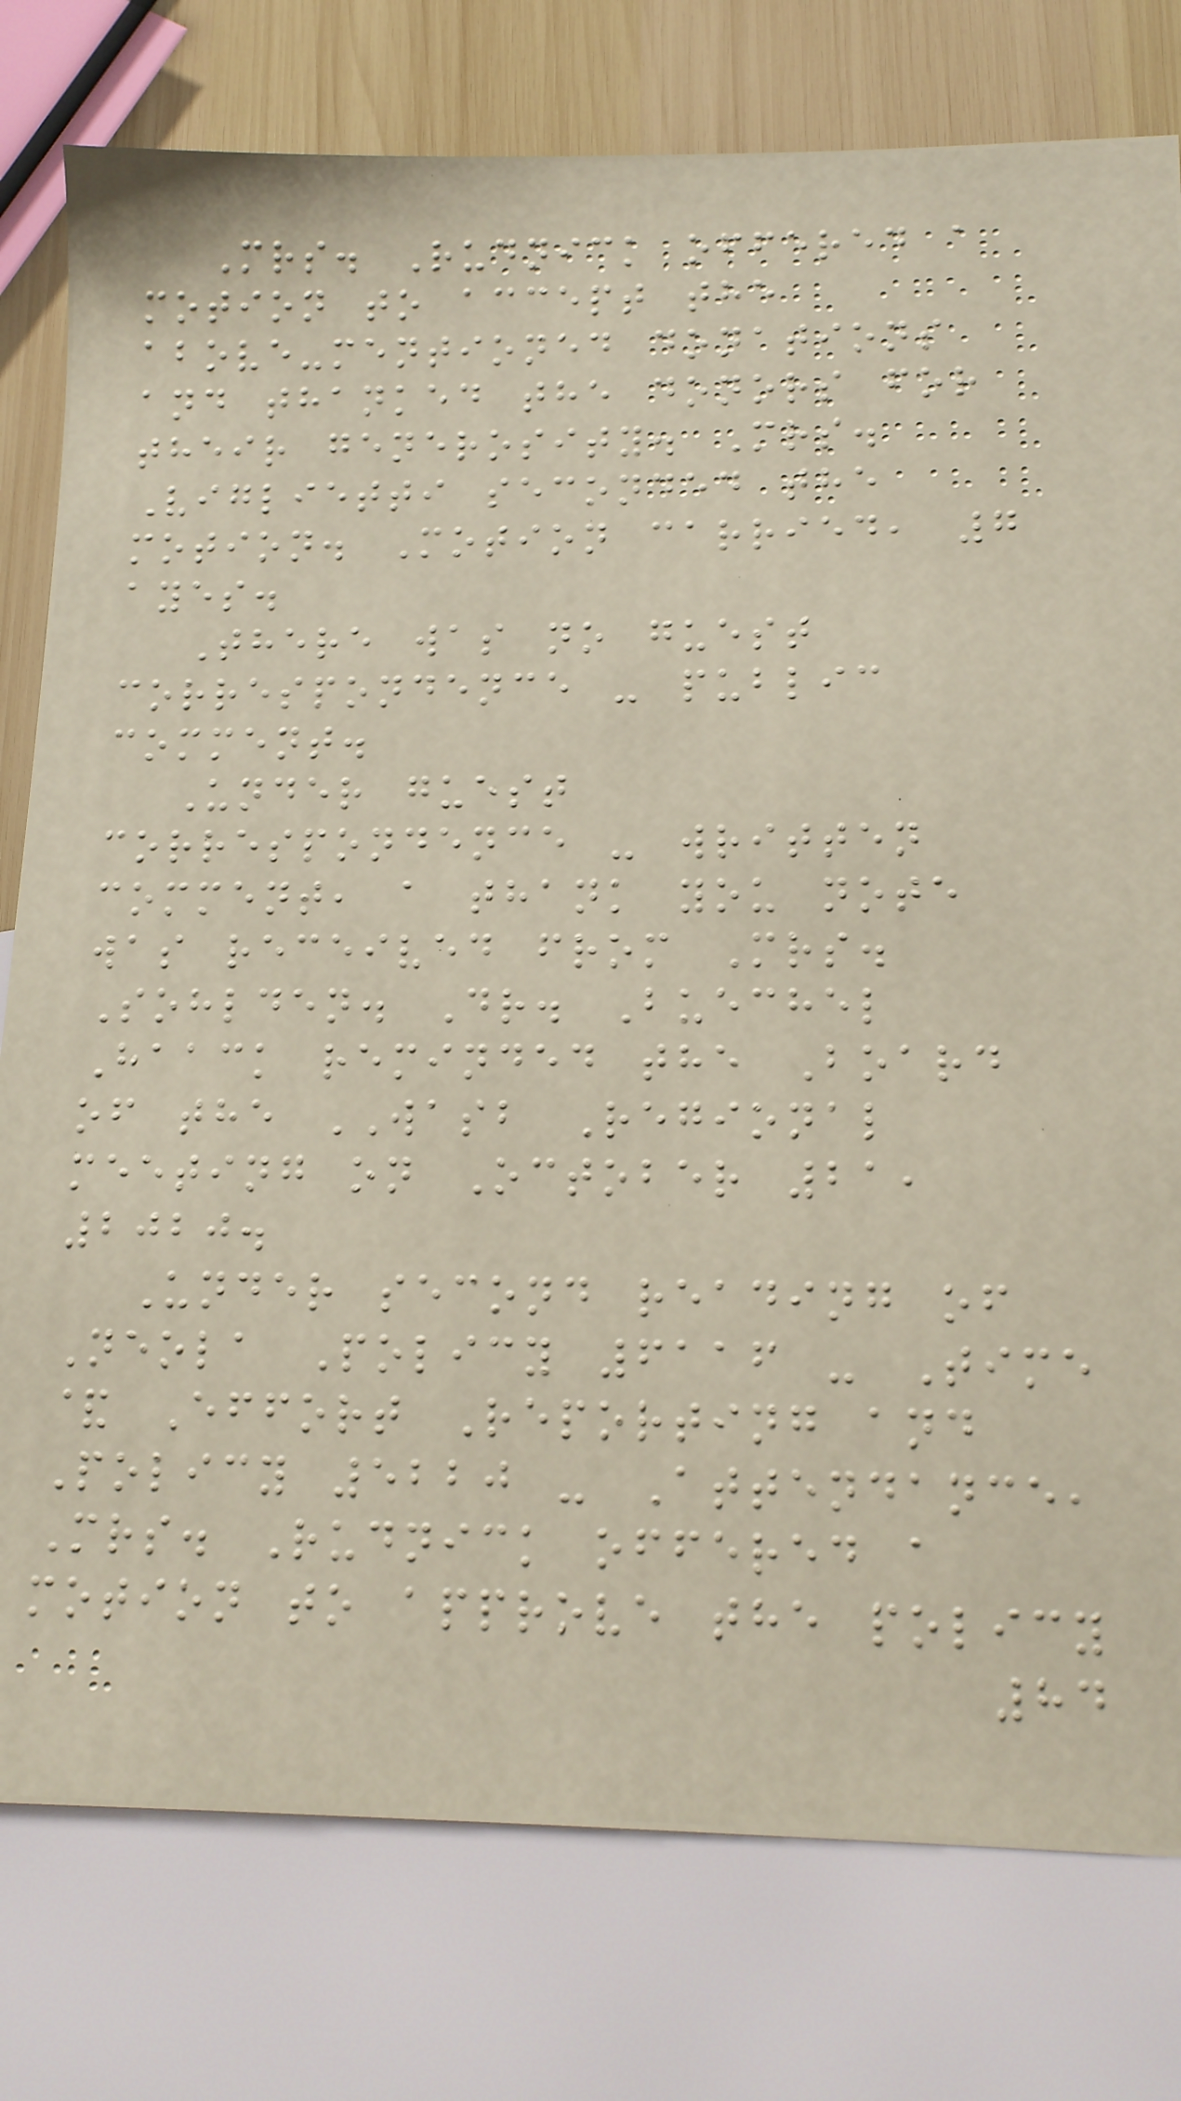Mrs. Rudnick offered a
motion to accept the
above-mentioned donations
and thanked the donors for
their generosity. Mrs.
Viglietti seconded the
motion. Motion carried, 7
ayes.
There was no guest
correspondence - public
comment.
Under guest
correspondence - written
comment, a thank you note
was received from Mrs.
Sohlden. Dr. Buechel
Haack reminded the Board
of the WASB Regional
meeting on October 21,
2020.
Under second reading of
Neola Policy 6116 - Time
& Effort Reporting and
Policy 5220 - Attendance,
Mrs. Rudnick offered a
motion to approve the policy
84
